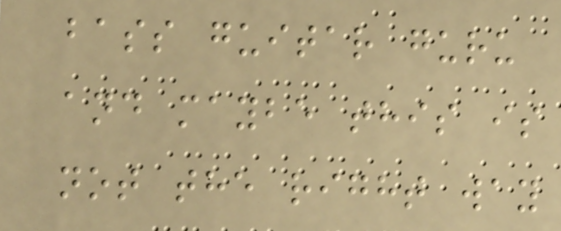bass guitar guru
and maybe this is
not the right way
